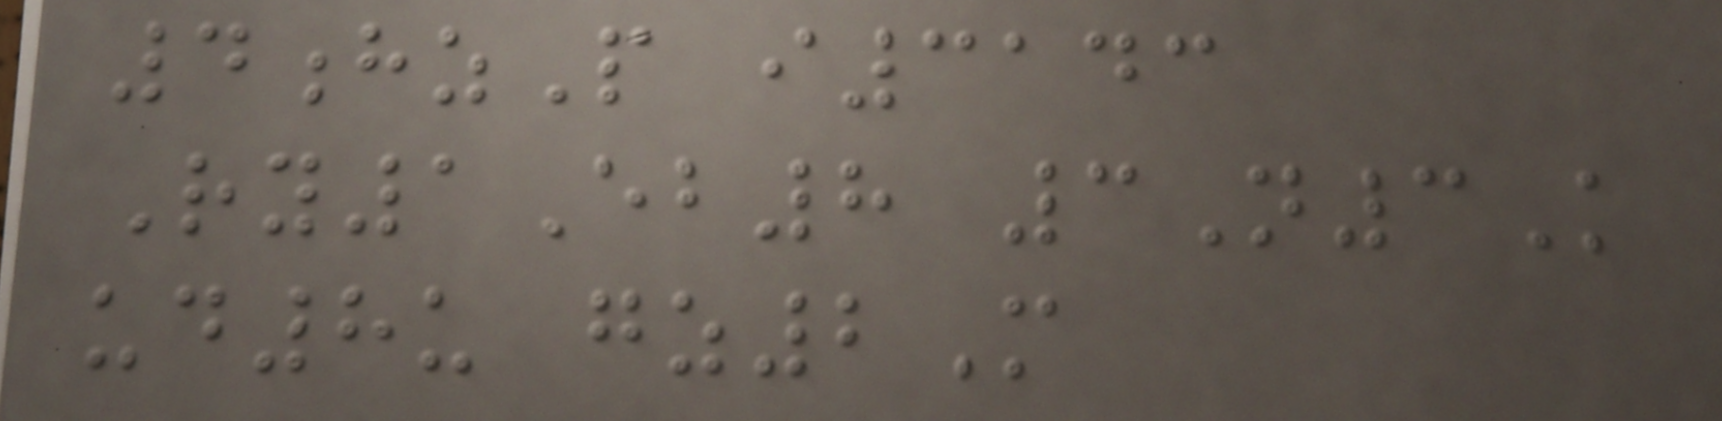4hzP i3143
Ry1Eb8 3N3K
ud8u gz2M
